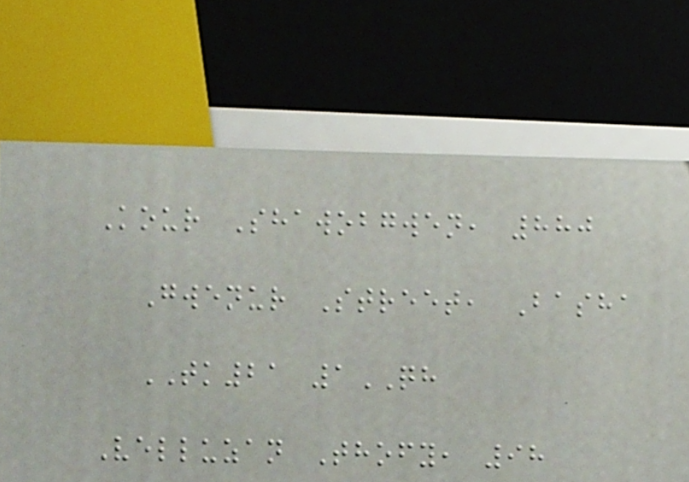Kour Shawobgwen, 880
Gwenur Street, Basha
TK21 1QH
Velluzan Thofy, 98
